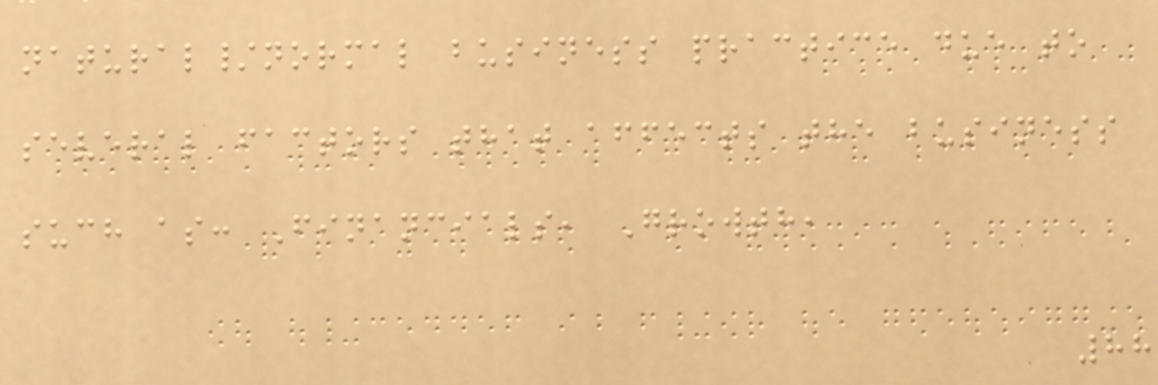natural/normal business practice due to
several factors that affects the business
such as: Financials, Growth,
88
